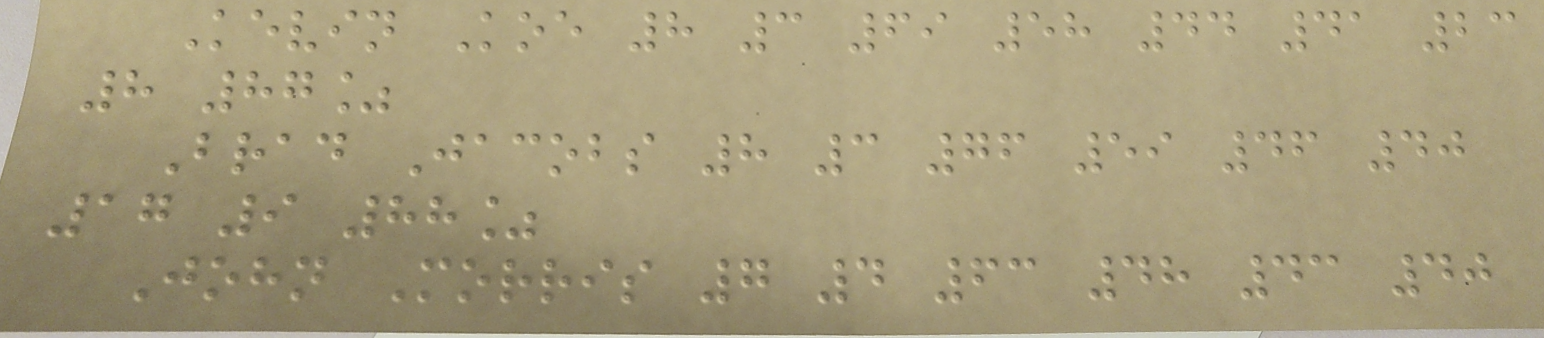Kevin Koe 8 3 69 58 44 41 23
8 87%
Brad Jacobs 8 3 76 59 46 40
17 9 88%
John Morris 7 4 63 48 43 40
